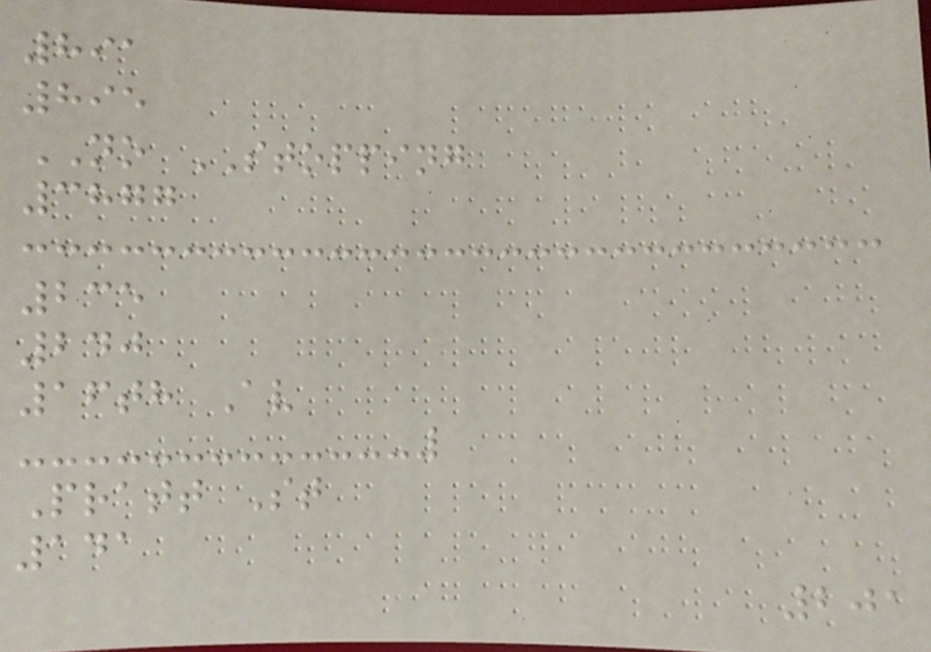891
895
NO STOPPING
3877
235
240
16th Av
Pratt St
141
201
